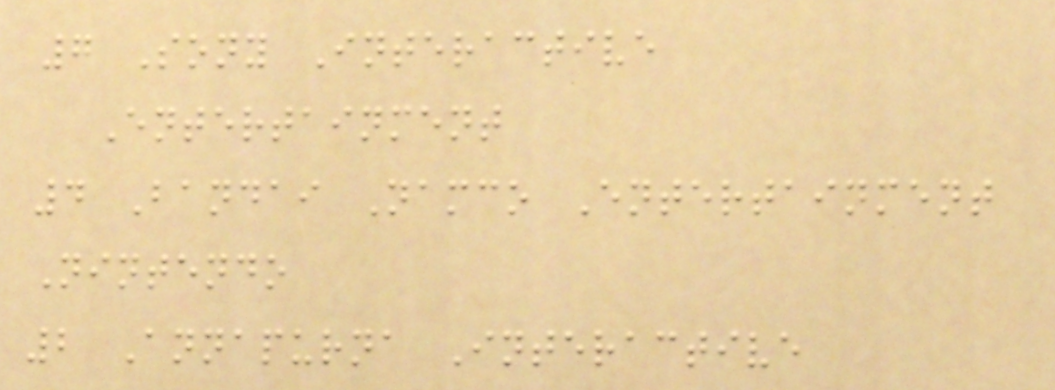7 Sony Interactive
Entertainment
4 Bandai Namco Entertainment
Nintendo
2 Annapurna Interactive
